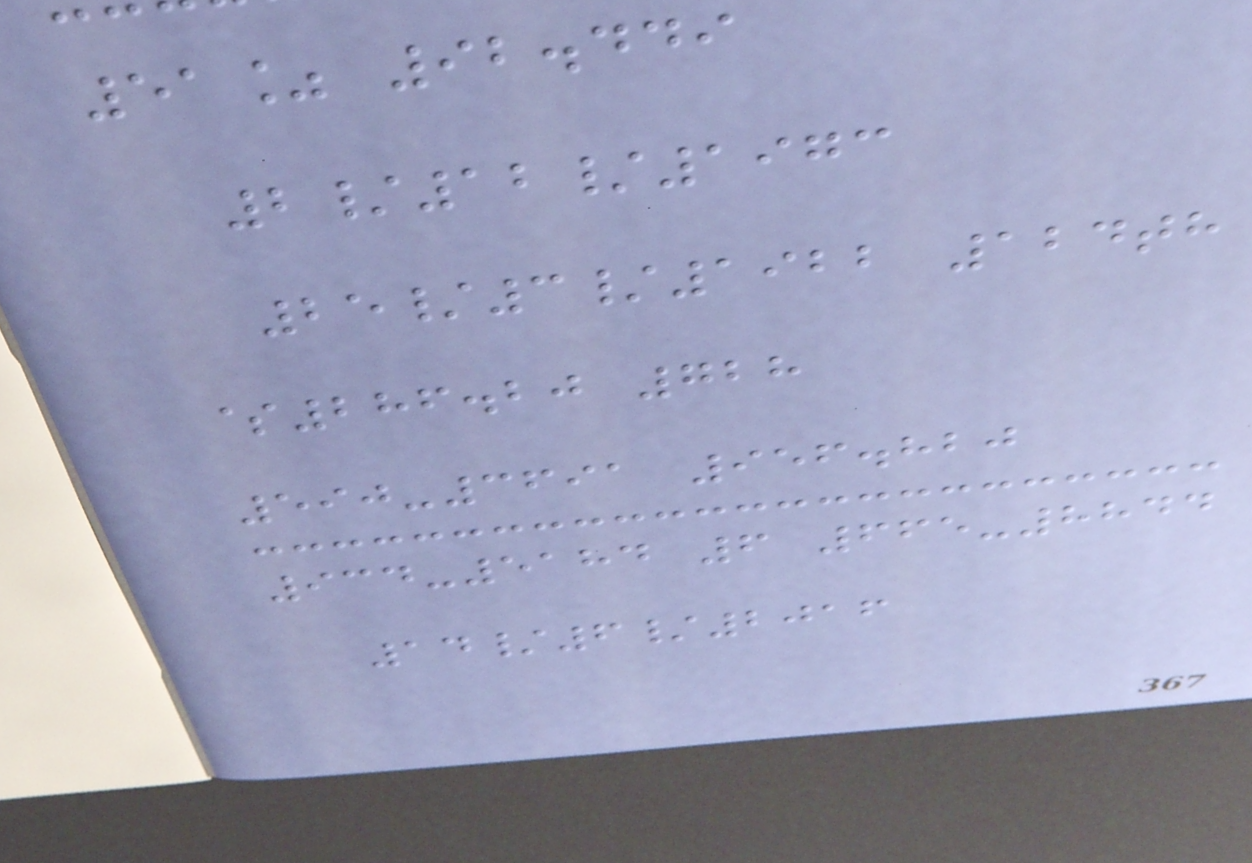51% 92.449
2/12/1973
25/3/1922 124th
$286.20 728
590-3691 956.820
934-5184 6 665-8844
14/6/2016
